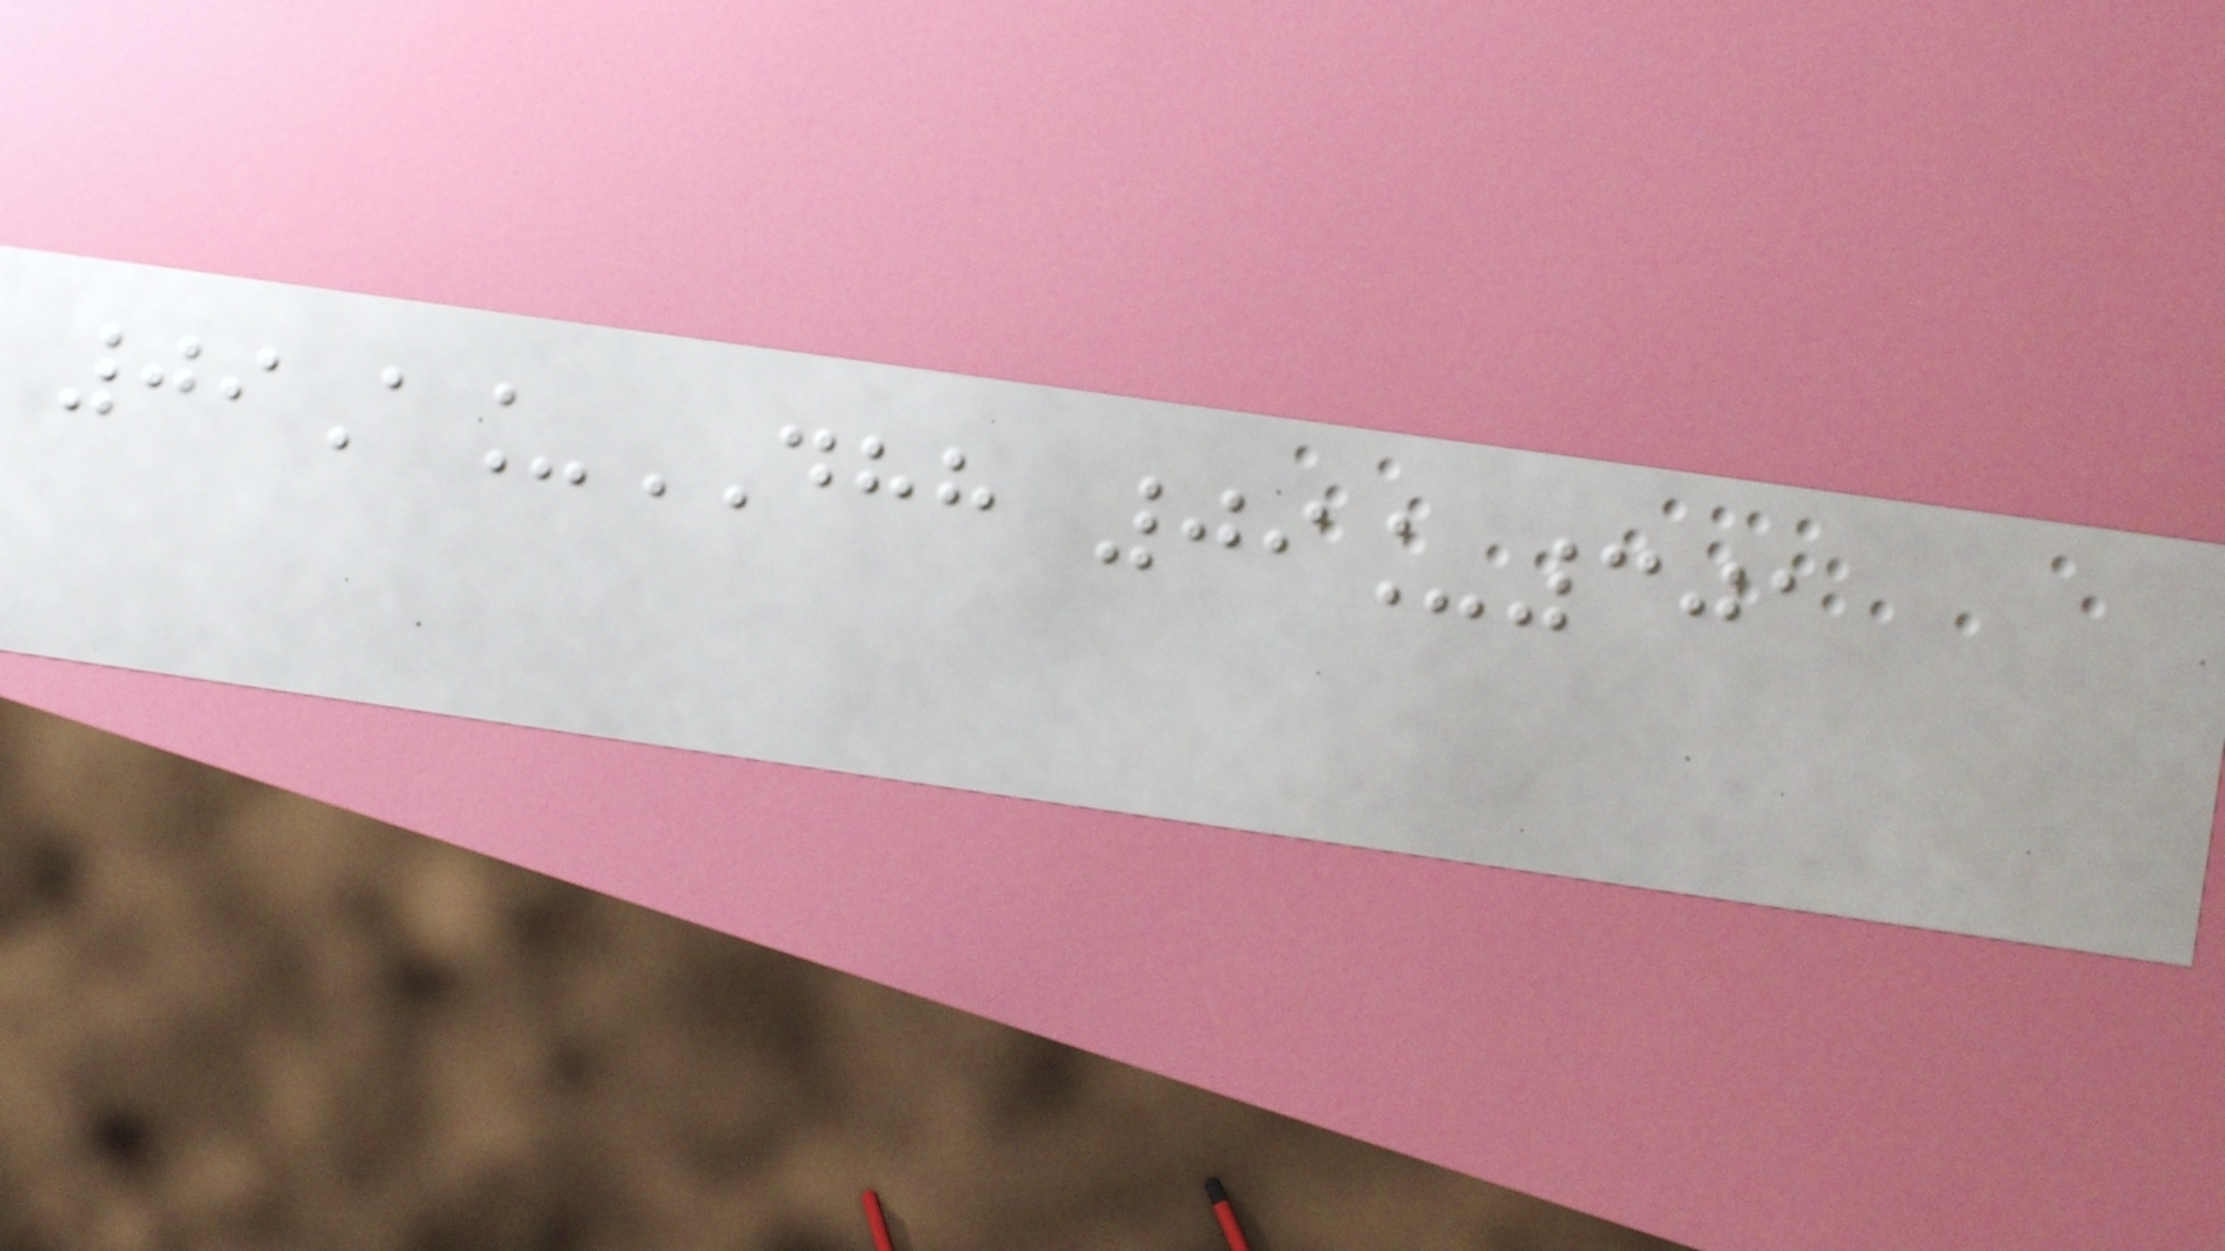09A_DHH 09_301
